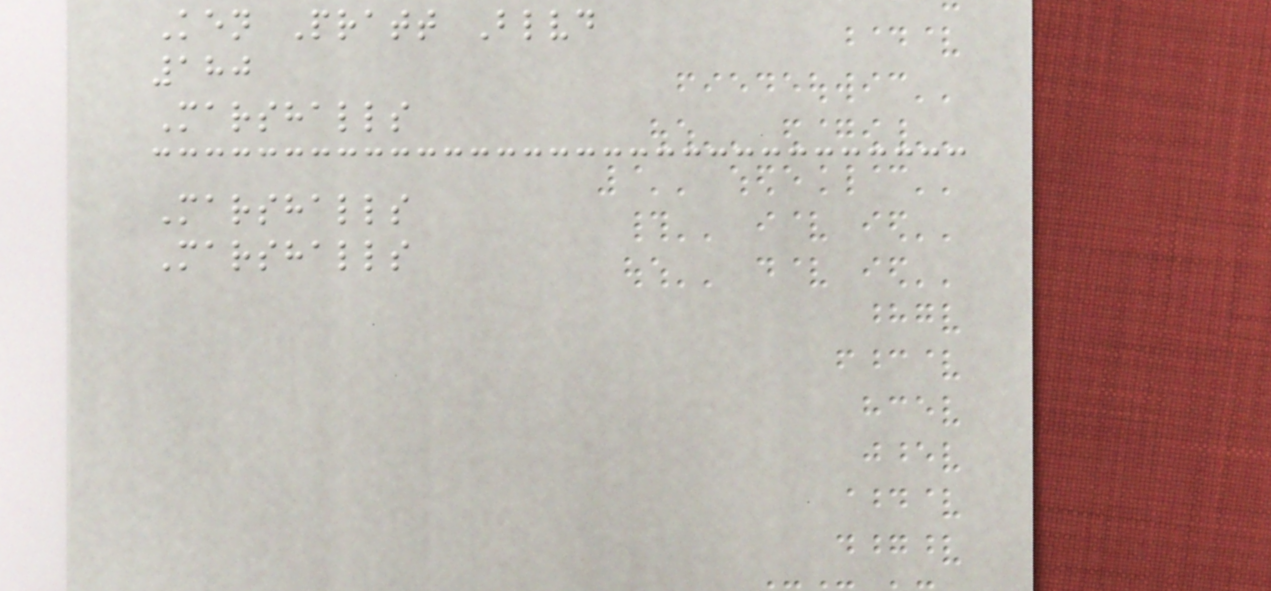Ken Pratt Blvd
180
Marshalls
Marshalls
Marshalls
